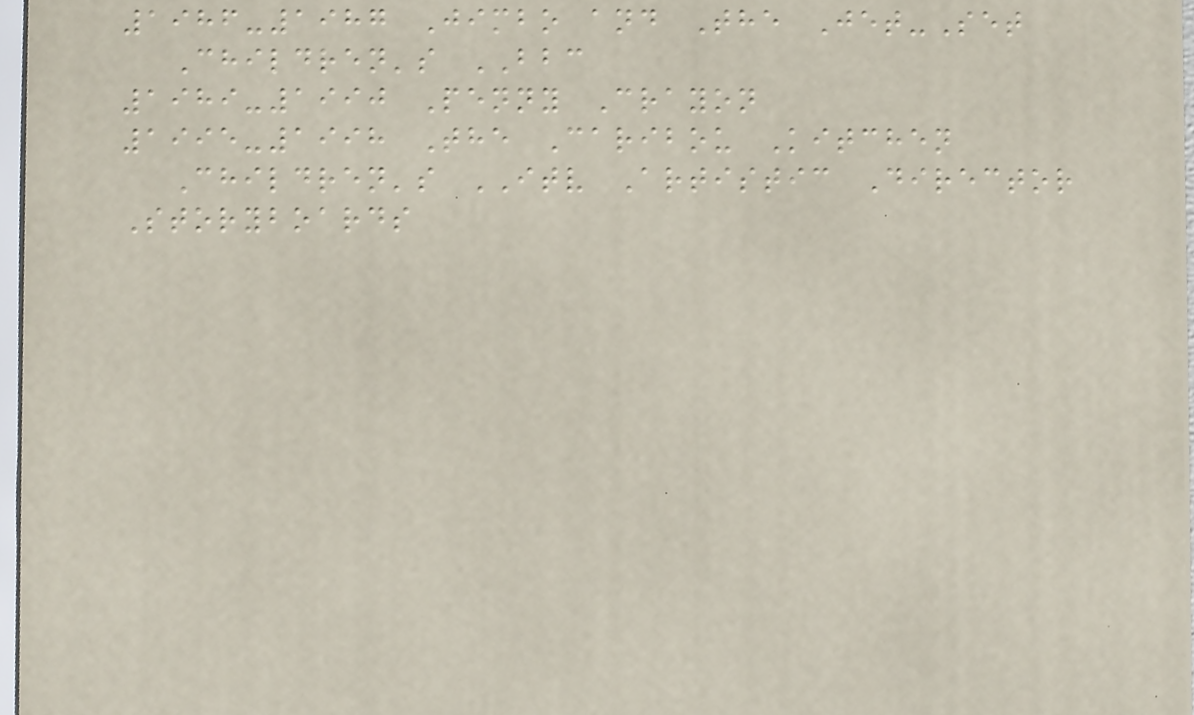1986-1987 Jimbo and The Jet-Set
Children's BBC
1989-1990 Penny Crayon
1995-1998 The Caribou Kitchen
Children's ITV Artistic Director
Storyboards
